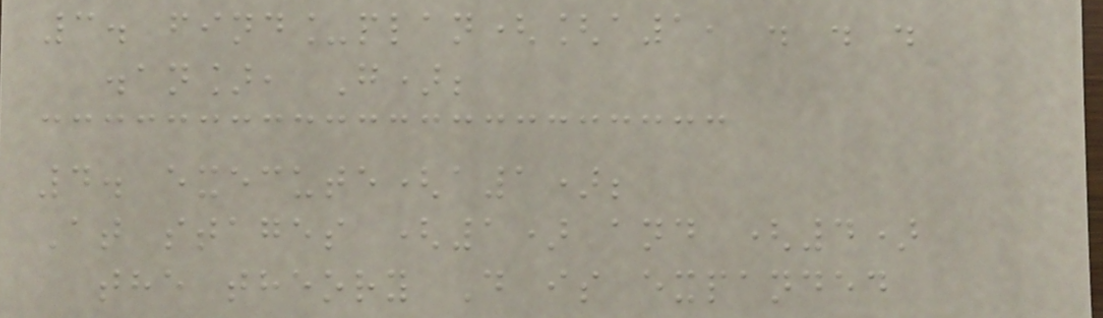3. find_plan([a1, . . .
.an], G);
4. execute(a1);
At stages (1) and (4)
the theory D is expanded
